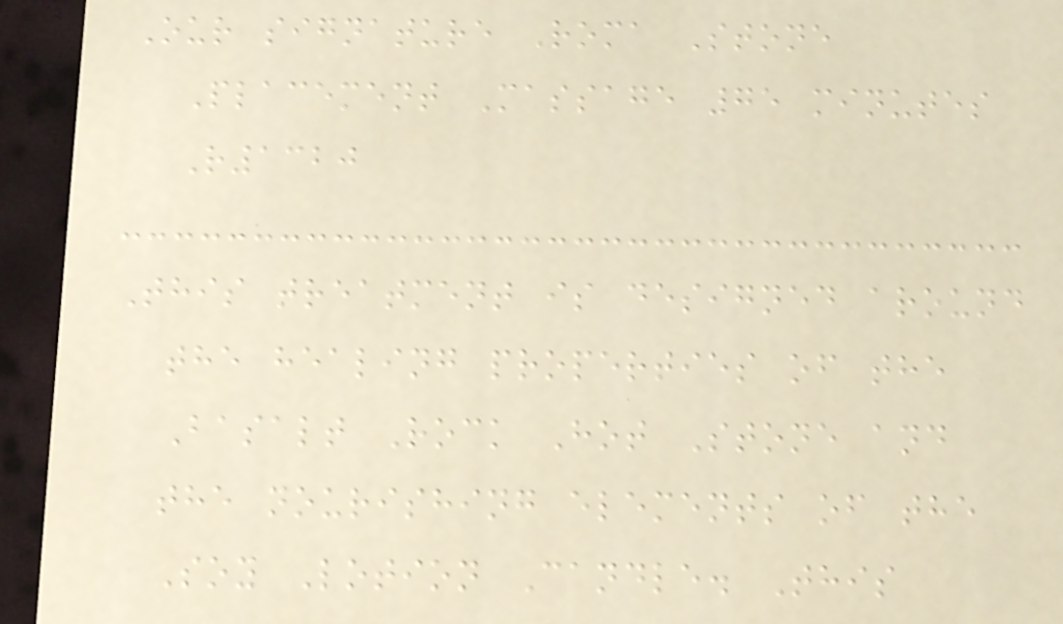Our signature Roma Stone
Placement Massage 75 minutes
R1320
This treatment is designed around
the healing properties of the
Basalt Rock Hot Stone and
the nourishing elements of the
Soy Lotion Candle. This
